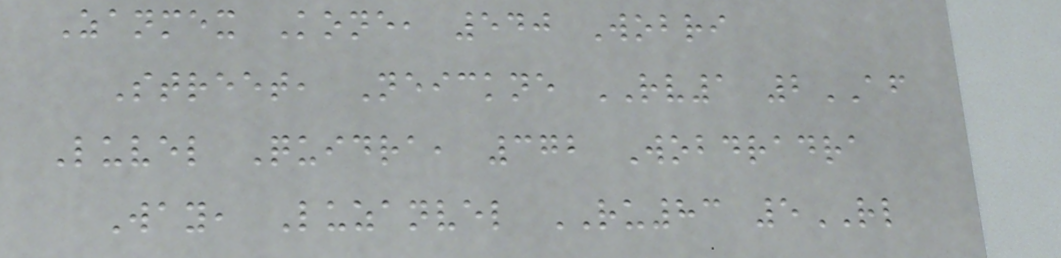Zanmex Kone, 540 Wobri
Street, Neickne RV1 2AF
Luvel Quidra, 372 Wobdradra
Way, Luzanvel RU83 5RL
